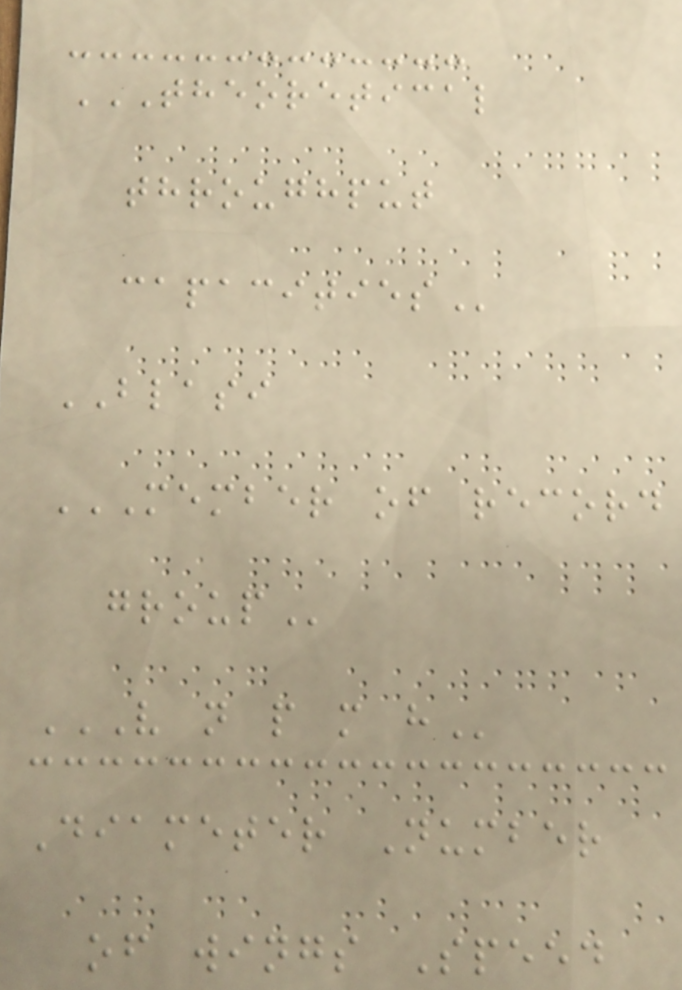THEORETICAL
THROUGHPUT
CAPACITIES
BLASI
MEMBER OF RECORD
GROUP
V N P M H
Diameter Number
of wings Speed
